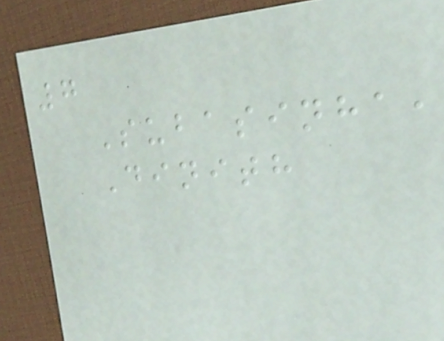7
Subasinha,
Dinith
